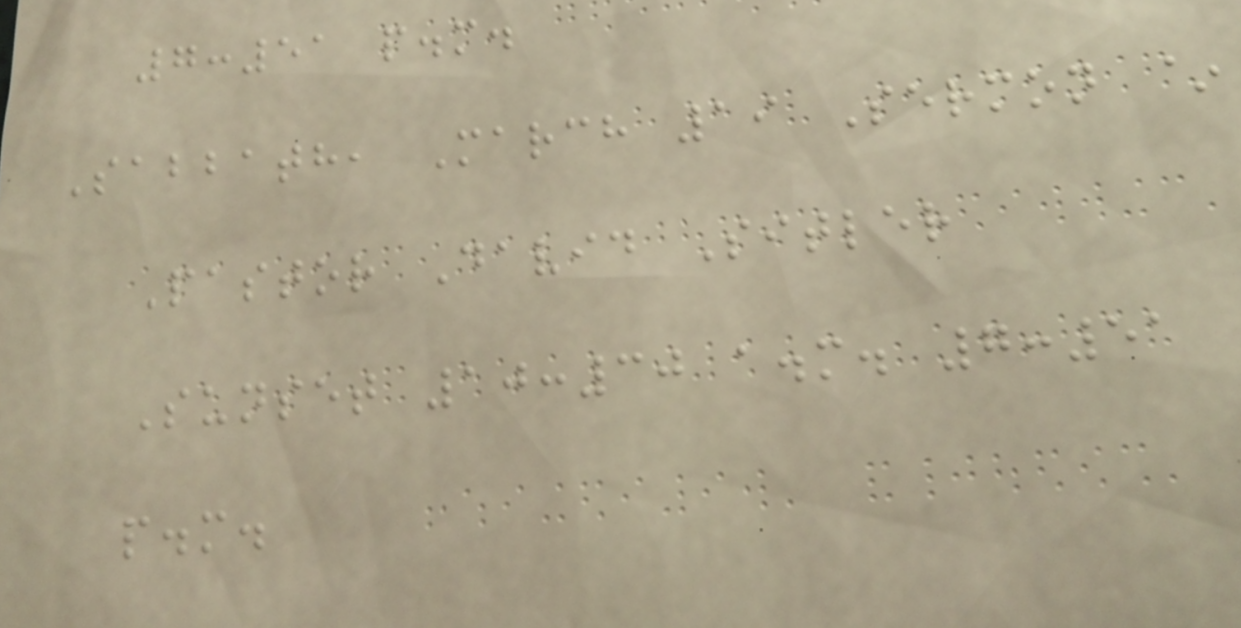7:51 p.m.
Sabbath, March 19 Sermon ~
Pastor David Sitler
Sunset 10:30 a.m. 7:51
p.m.
